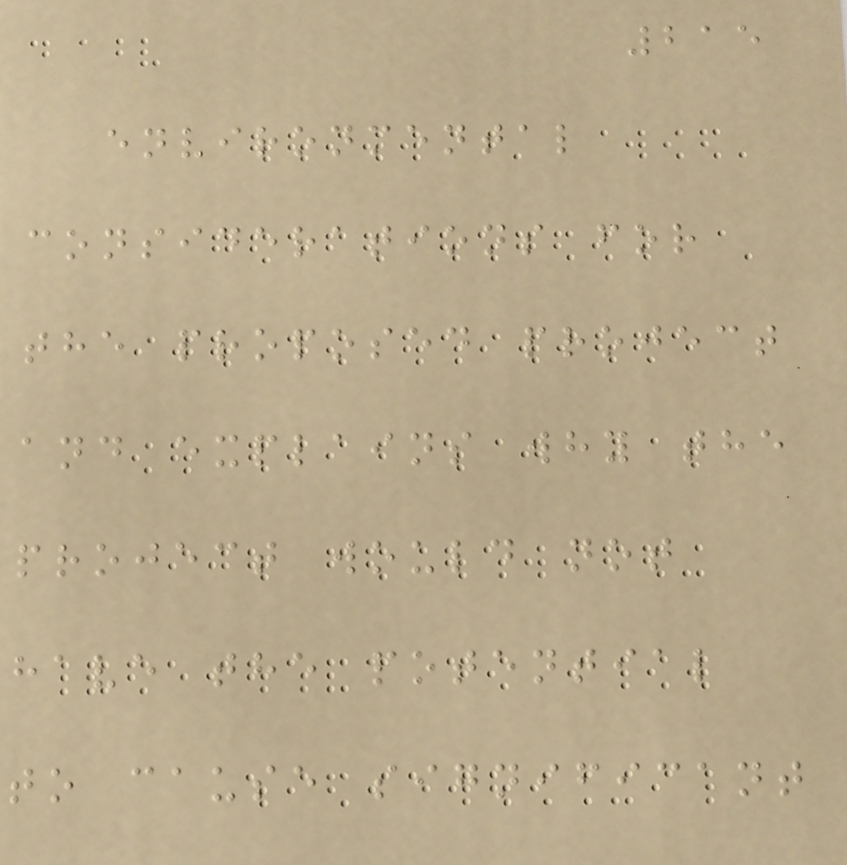215
environmental
considerations for
the proposed project
and explains why the
project would not
have the potential
to cause significant
